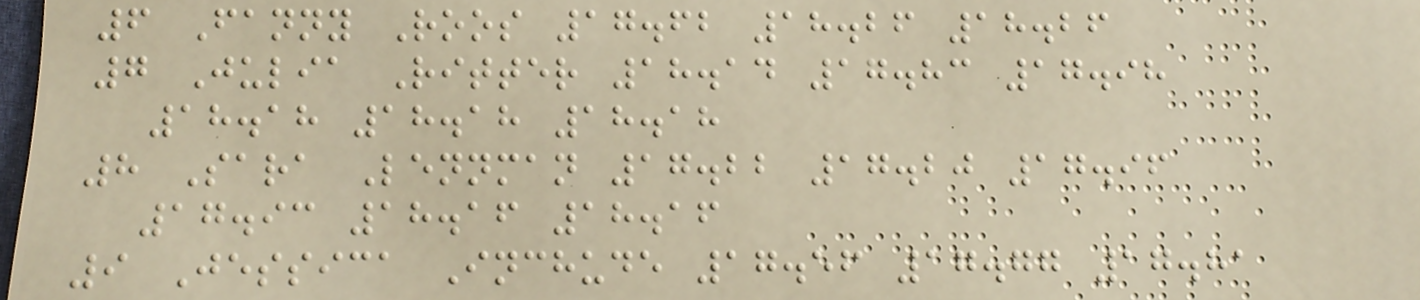6 Fanny Roos 17.62 18.26 18.26
7 Julia Ritter 18.14 17.83 17.98
18.18 18.18 18.18
8 Sara Lennman 17.22 17.20 17.96
17.93 18.16 18.16
9 Jessica Inchude 17.56 17.77 17.81
